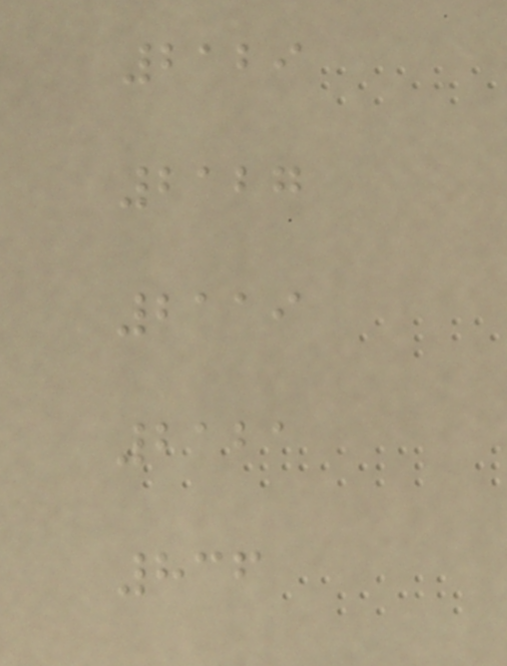2129
2127
2119
2121
836
